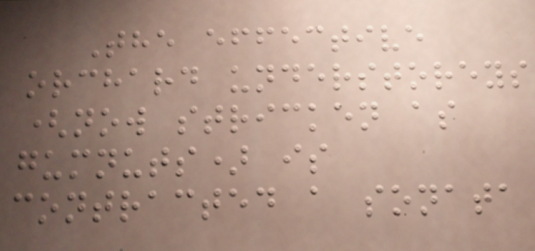The effective
orchard understoreys
(now stricken as
gumnuts) is
contracted a sonata
